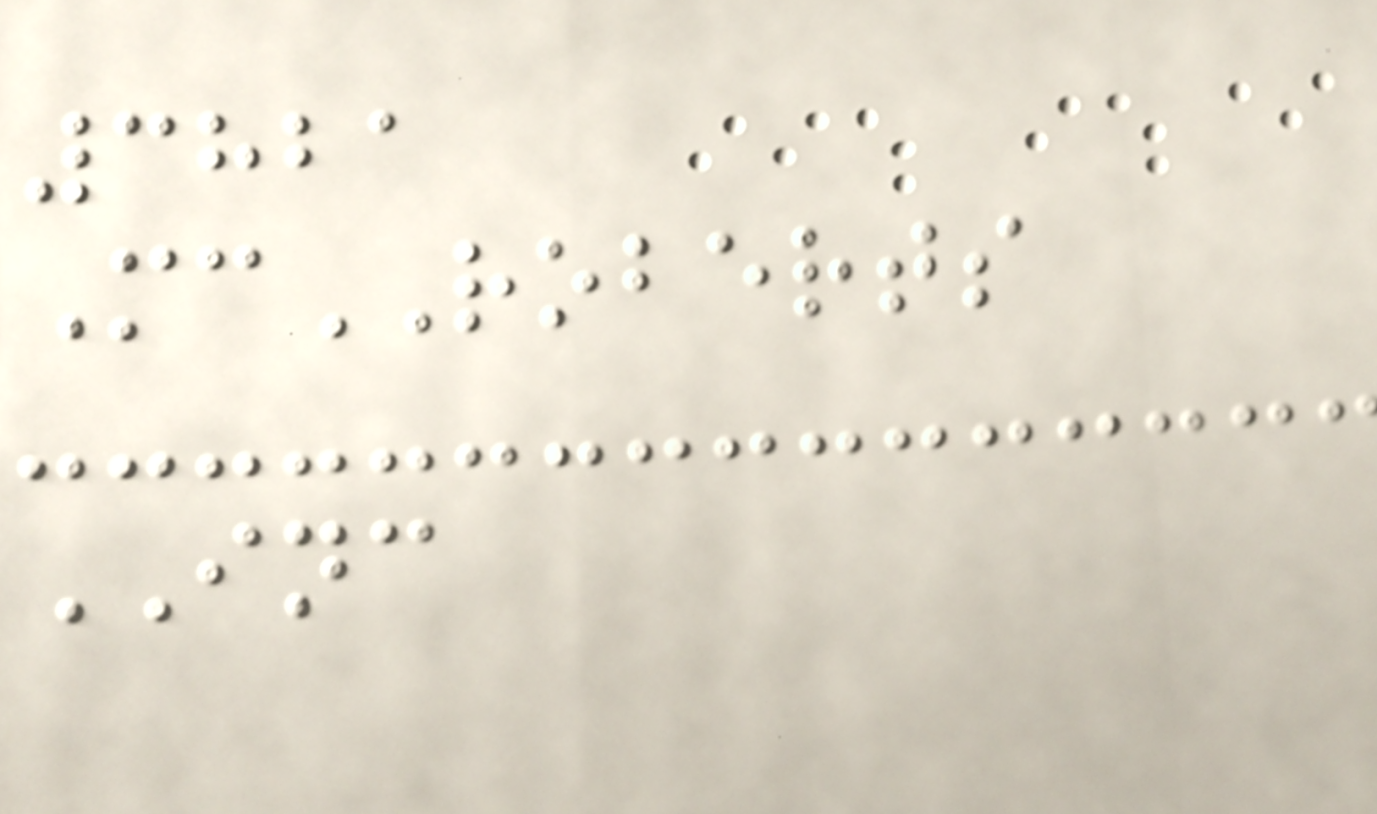3821
McROBERTS
INC
